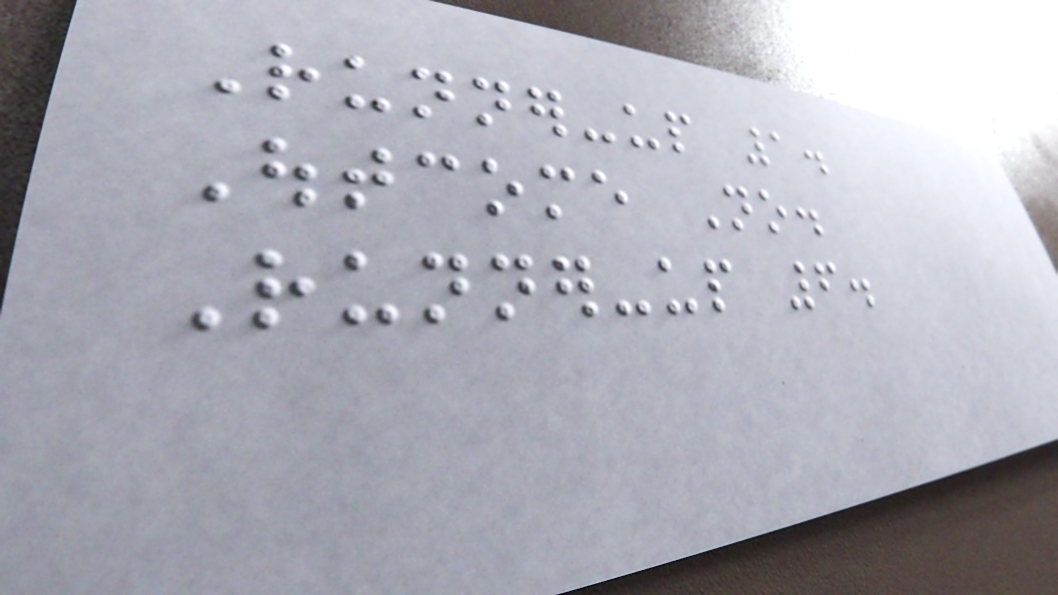Runner-up 1.
Outcome No.
Runner-up 6.
